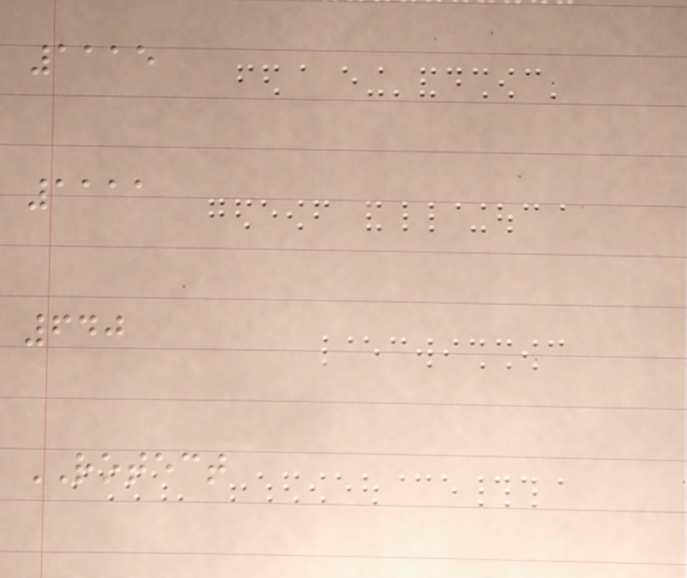1115
1111
640
ROTECT
